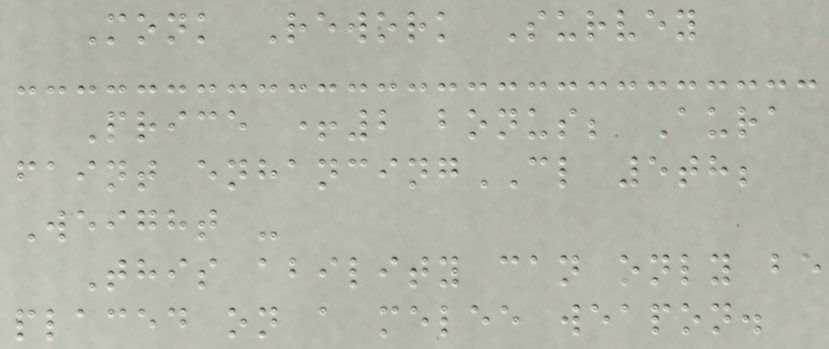Monk Rework Survey
Price +2 bonus; Aura
faint enhancingCL 5th;
Weight -
This ability can only be
placed on a melee weapon.
